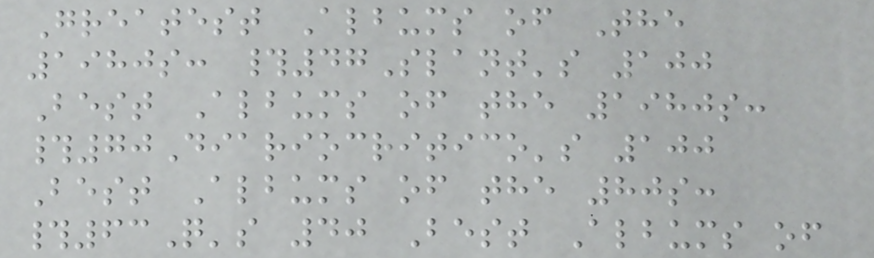Greatest Albums of The
1980s: #47Slant's 100
Best Albums of the 1980s:
#70Diariocritico's 100
Best Albums of the 80s:
#63Q's 40 Best Albums of
